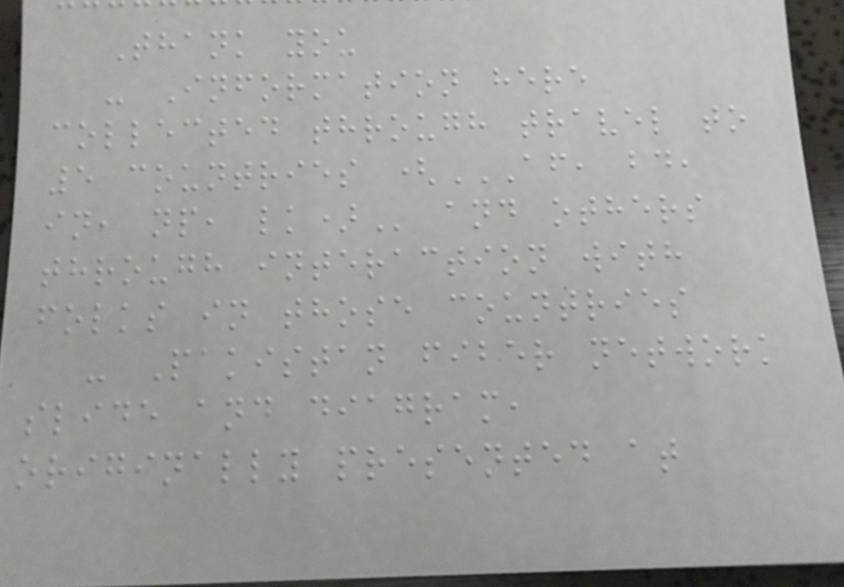Thank you
- Information here
collected through travel to
5 countries (AF, BD,
IN, NP, LK) and others
through interaction with
folks in those countries
- Pakistan fiber network
slide and diagram,
originally presented at
